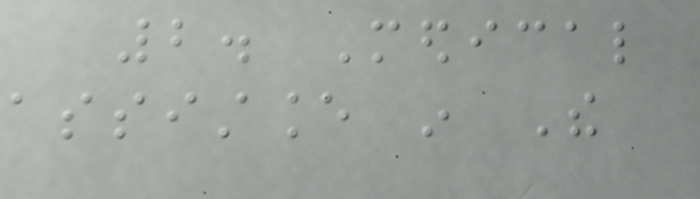2. Medical
assistance in The
